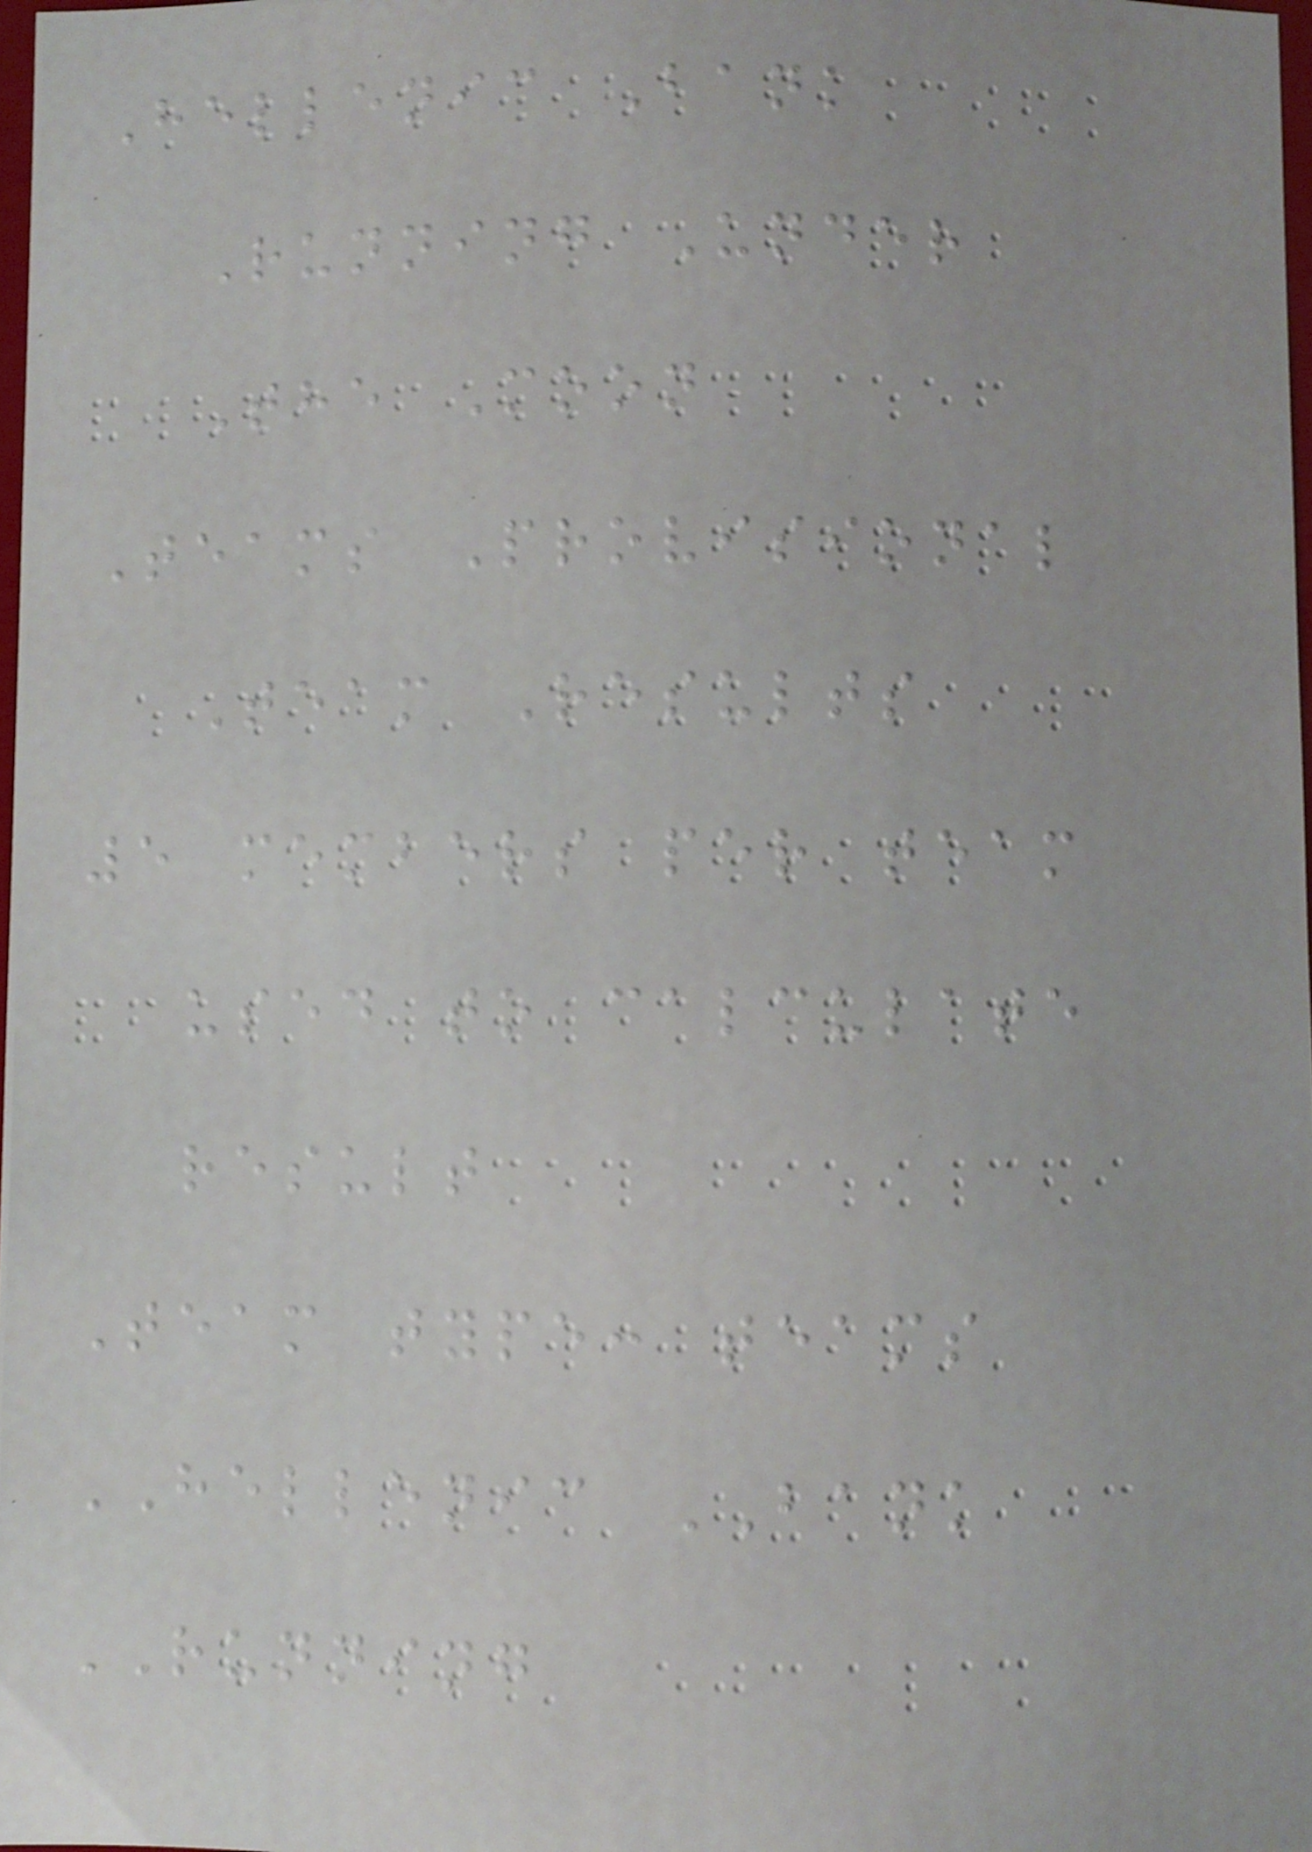Hellenic Bank
Running Under
The Moon
Teams Provisional
Team Results
5 members per team
used to calculate
result
Team type: teams
HELLENIC BANK
RUNNING
